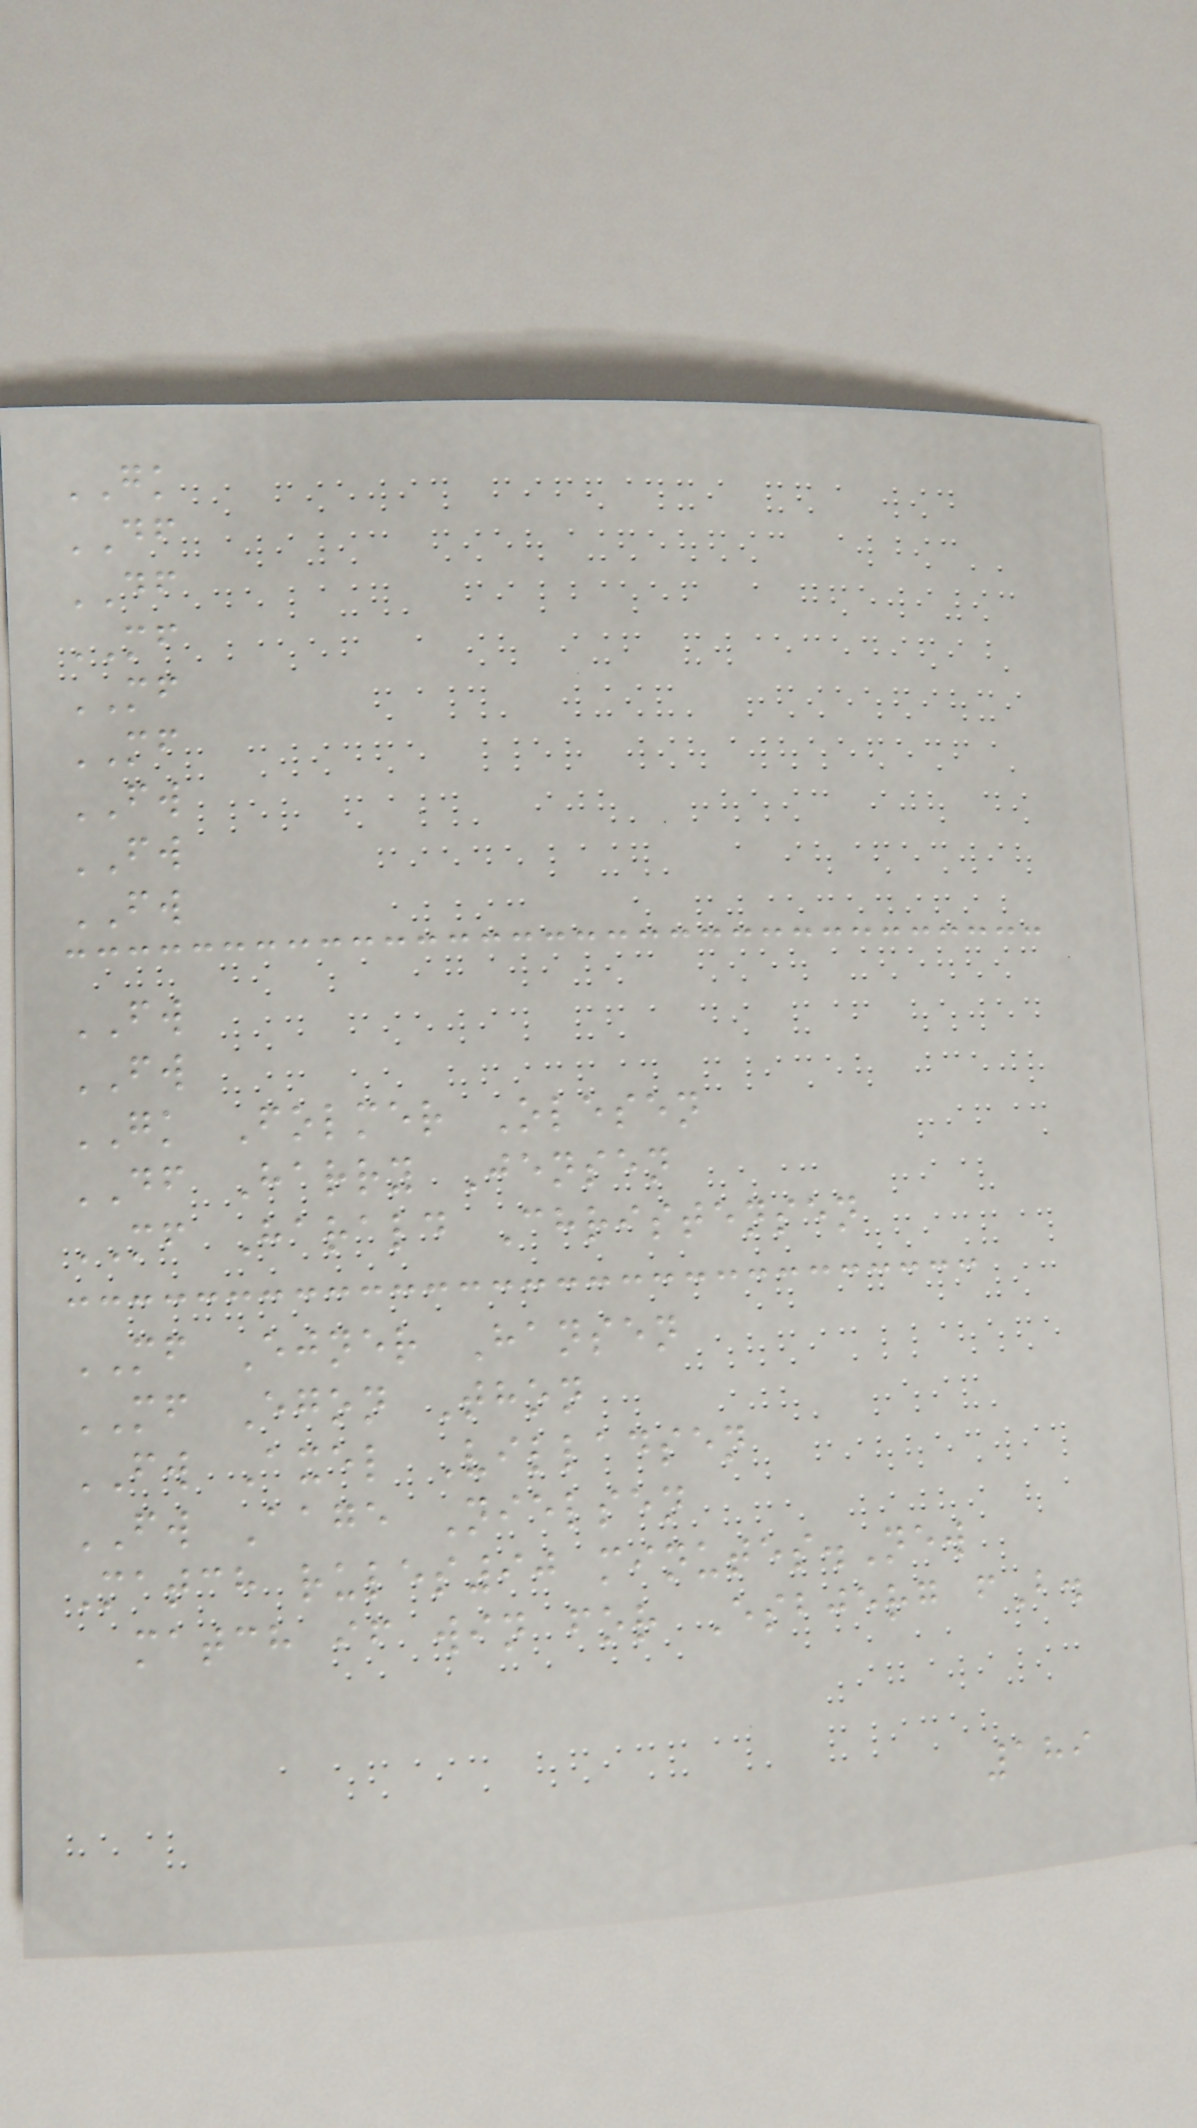GK
DF
DF
MF
MF
MF
FW
FW
FW
FW
FW
GK Folmer Olesen
DF Harry Jensen
MF Harald Christensen
MF Ejner Hansen
MF Egon Thon
FW Axel Villadsen
FW Aage Nielsen
Match rules90 minutes.New
match if win for Esbjerg fB.
189
